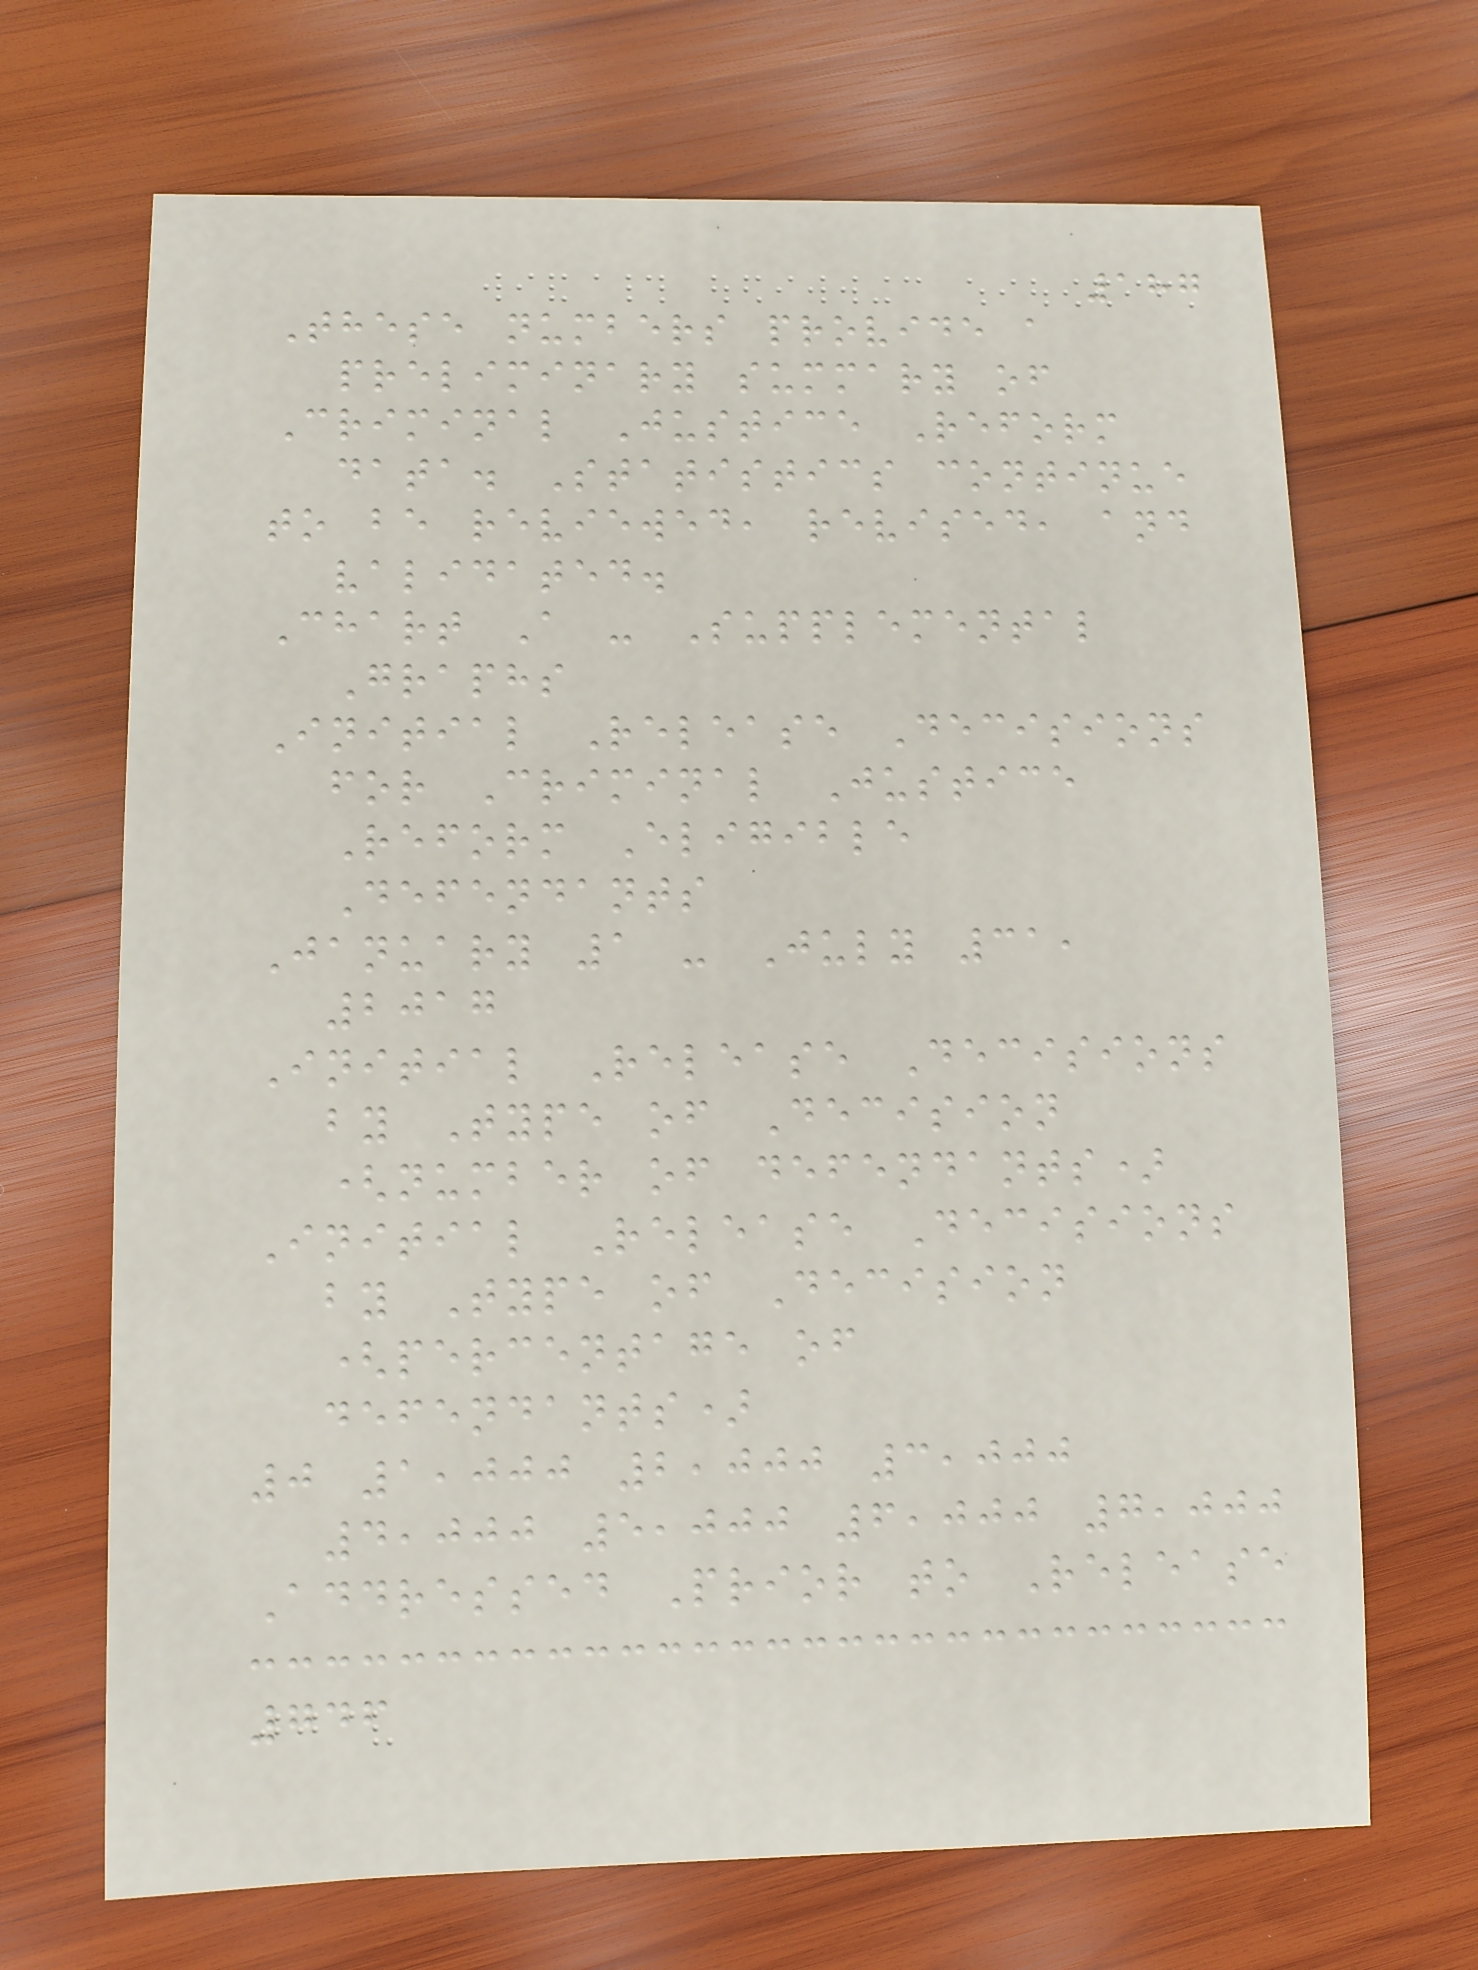187
These numbers provide a
preliminary summary of
Criminal Justice Reform
data. Statistics continue
to be reviewed, revised, and
validated.
Chart A - Supplemental
Graphs
Initial Release Decisions
for Criminal Justice
Reform Eligible
Defendants
January 1 - July 31,
2017
Initial Release Decisions
by Type of Decision
(number of defendants)
Initial Release Decisions
by Type of Decision
(percentage of
defendants)
0 1,000 2,000 3,000
4,000 5,000 6,000 7,000
Addressed Prior to Release
746
